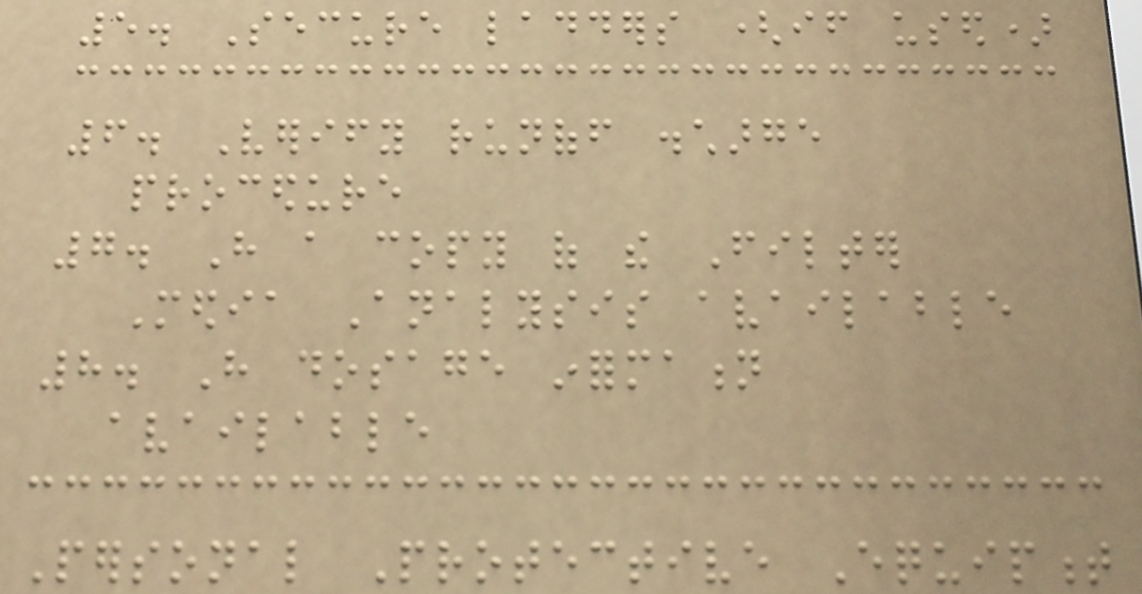5. Secure ladders (if used)
6. Verify runoff discharge
procedure
7. Have a copy of the Filter
Media Analysis available
8. Have dosage information
available
Personal Protective Equipment
